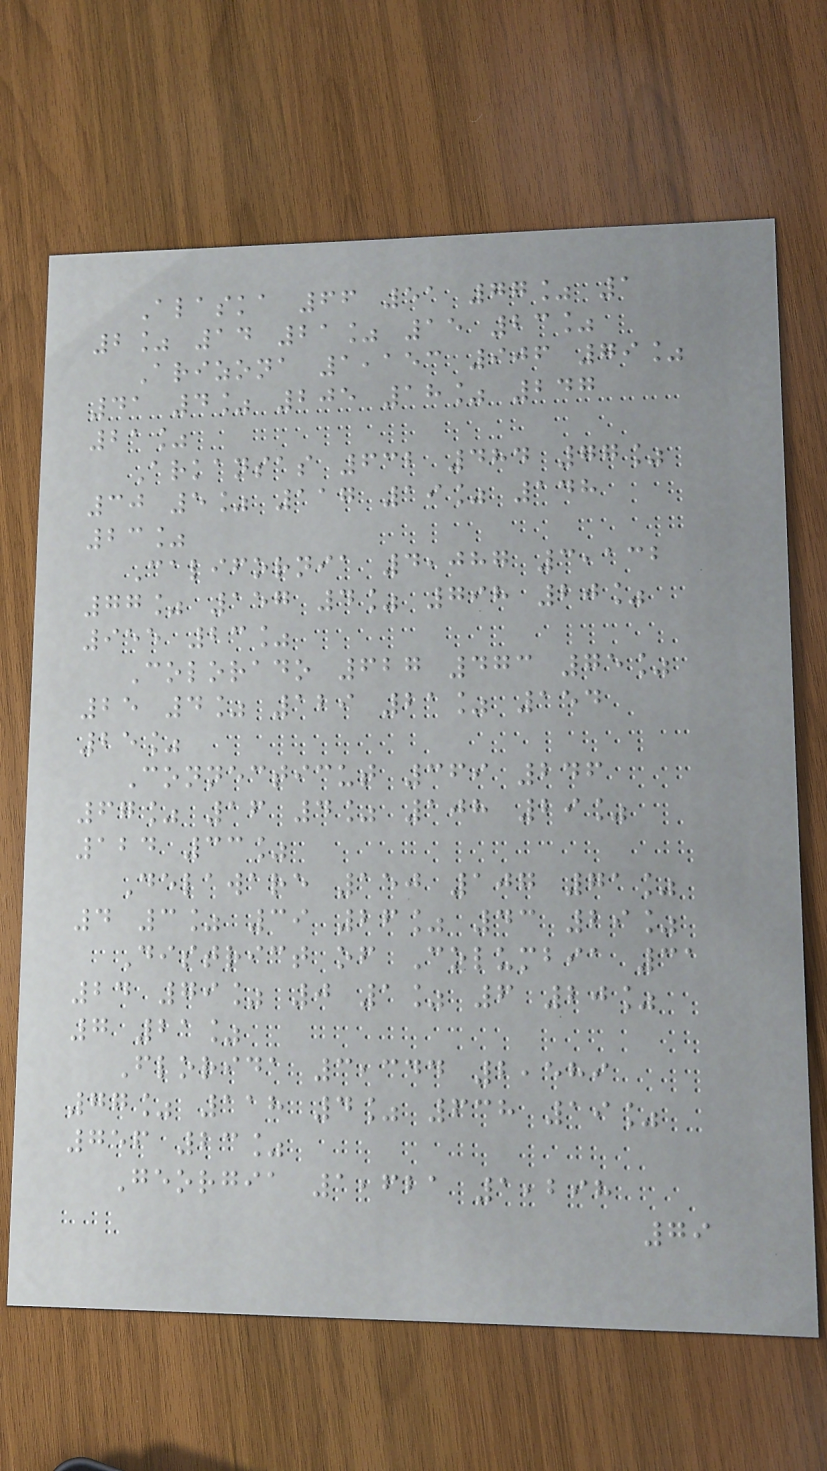Alaska 66 51 77% 1
2% 14 21% 15 23%
Arizona 1,153 906 79%
41 4% 205 18% 247
21%
Arkansas 632 484 77%
30 5% 117 19% 148
23%
California 4,087 3,132
77% 157 4% 798 20%
955 23%
Colorado 627 473 75%
25 4% 129 21% 154
25%
Connecticut 369 246
67% 16 4% 108 29%
124 33%
Delaware 150 107 71%
4 3% 39 26% 43 29%
District of Columbia 31
24 79% 0 1% 6 20%
7 21%
Florida 3,344 2,589
77% 118 4% 638 19%
756 23%
Georgia 1,621 1,298
79
